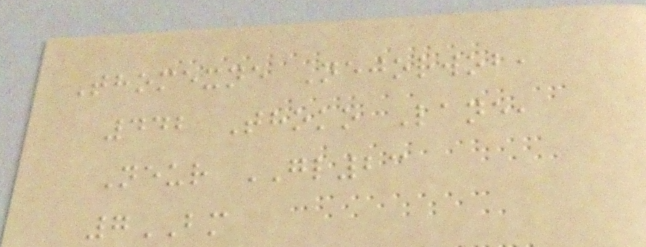Thomexne Nejorwob,
442 Thoko Lane,
Neur GL23
7BM
